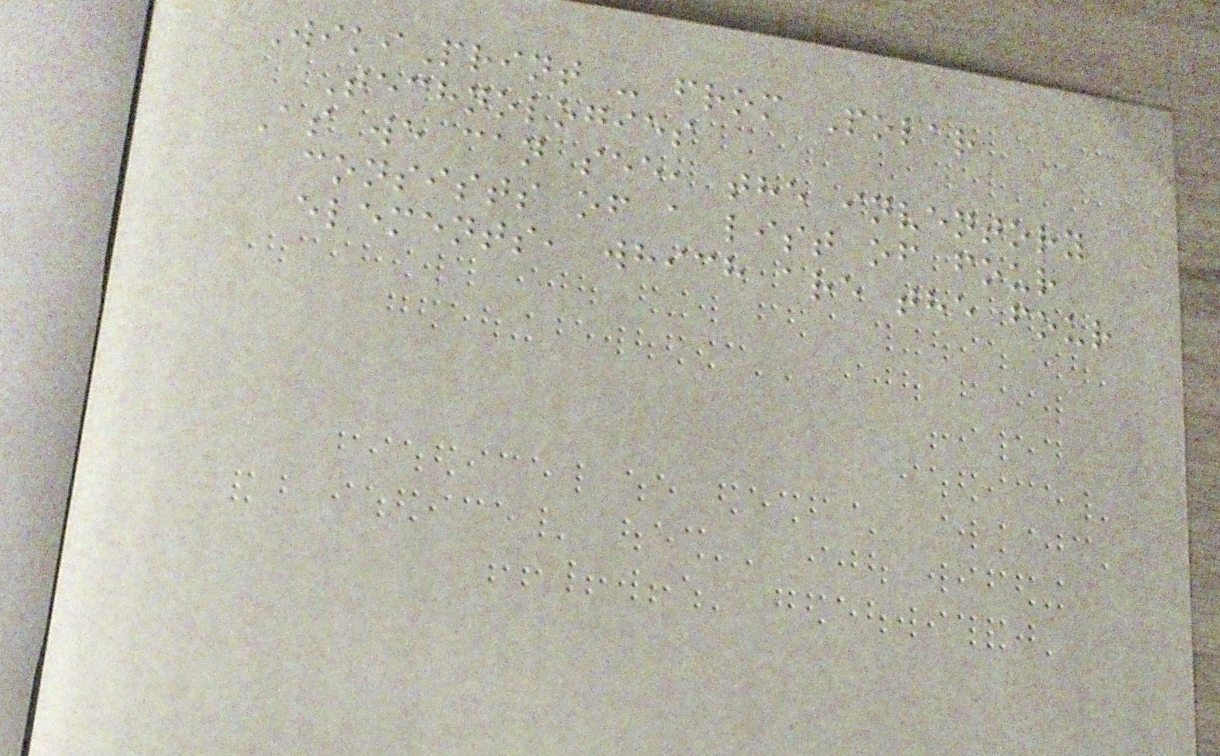WikiPrint - from Polar
Technologies
As we can see, the inventory
consists of a list of four
elements, which are the four
